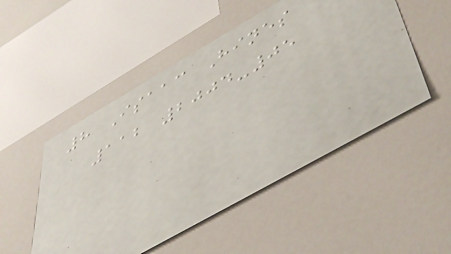8 Isaac Hines
112 2004-05
